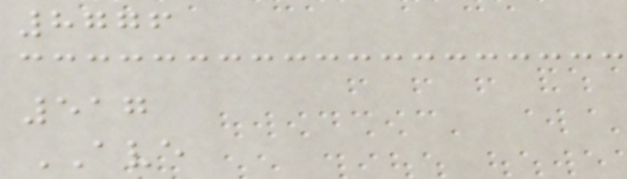8776
517
AVE
